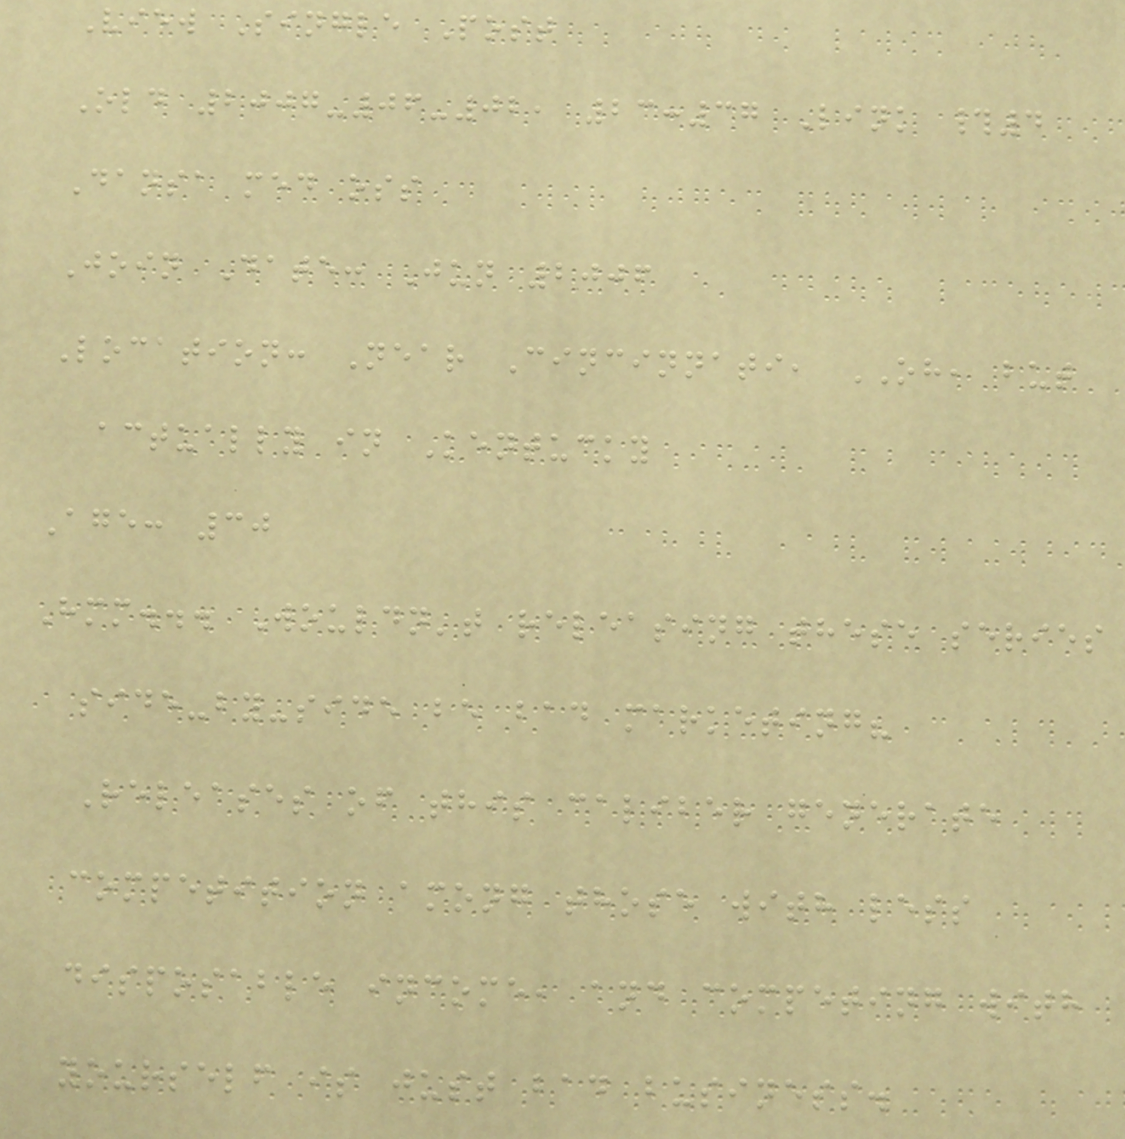View Single Post
Old 2007-06-02, 23:37 Link #4
Dansa med oss
Join Date: Jun 2006
Location: Near Cincinnati, OH, but
actually in Kentucky
Age: 30
Hmm... Wouldn't releasing these series
side-by-side be bad marketing?
Releases of this caliber generate
competition among those with less
disposable income, and competing with
yourself is just bad business.
